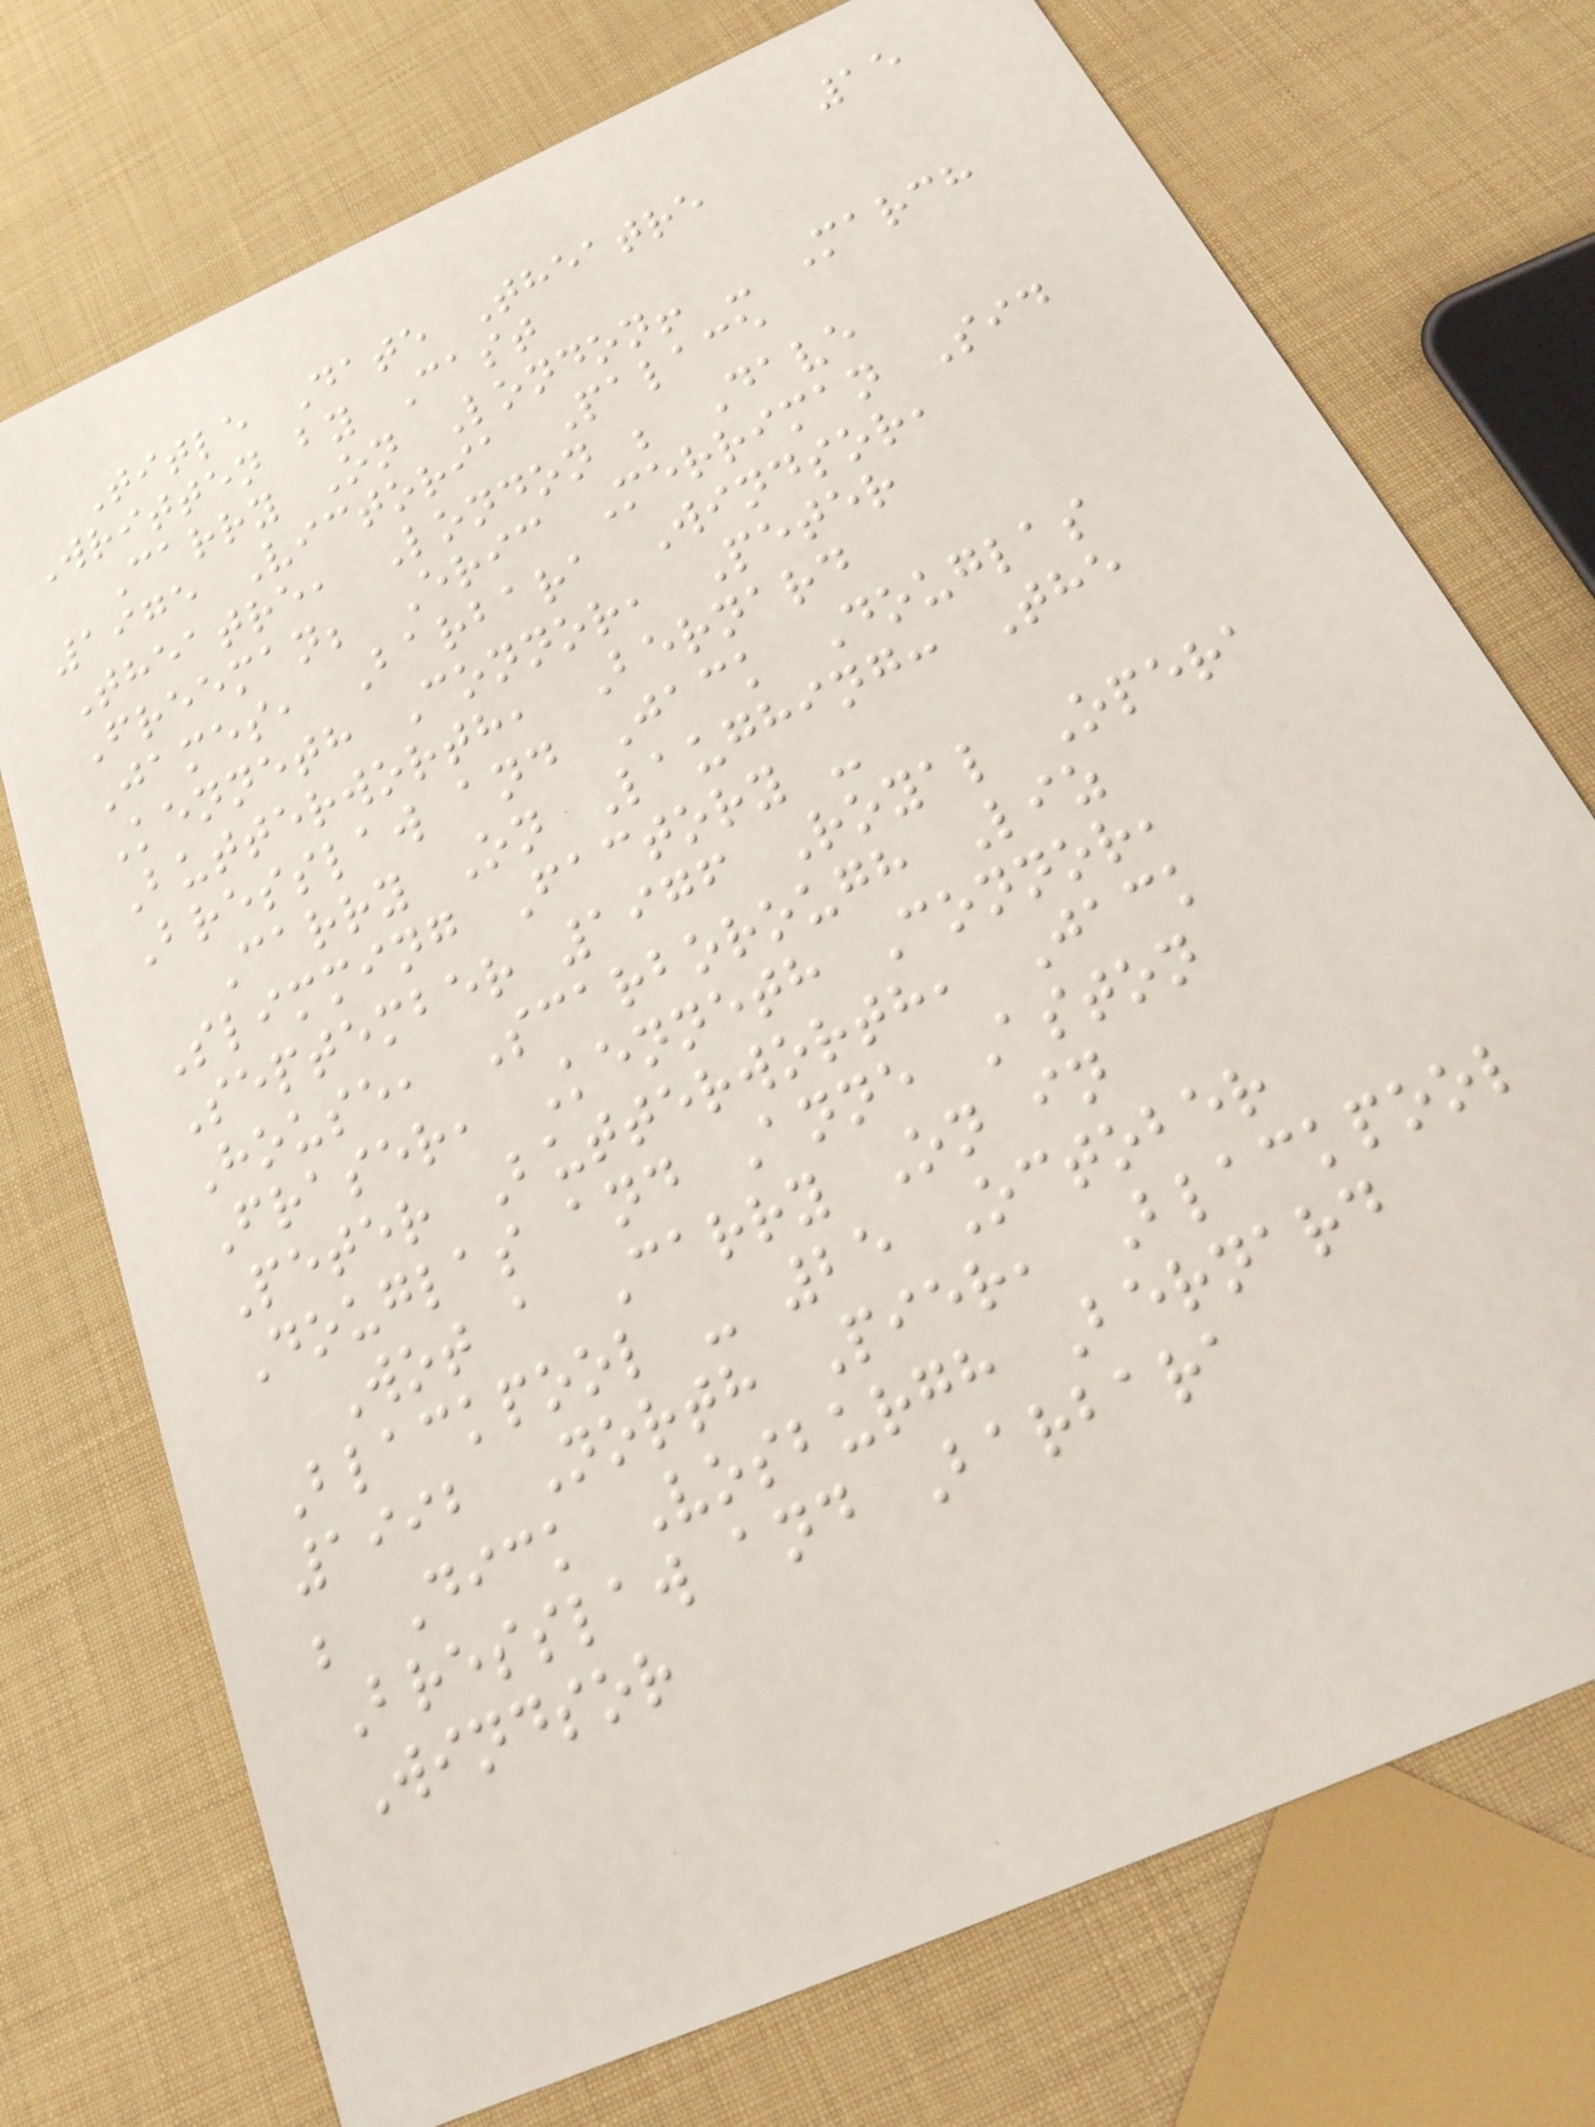15
Title Date Theatre
Written by Cast
Carry On London! - March
1975 Victoria Palace
Theatre, London ; Dave
Freeman; Eric Merriman Sid
James, Barbara Windsor,
Kenneth Connor, Peter
Butterworth, Bernard
Bresslaw and Jack Douglas
Carry On Laughing: The
Slimming Factory -
September 1976 Royal Opera
House, Scarborough Liz
Fraser, Kenneth Connor,
Peter Butterworth, Jack
Douglas and Anne Aston
Wot a Carry On in
Blackpool - 25 October
1992 North Pier, Blackpool
; Dick Vosburgh Bernard
Bresslaw and Barbara
Windsor
